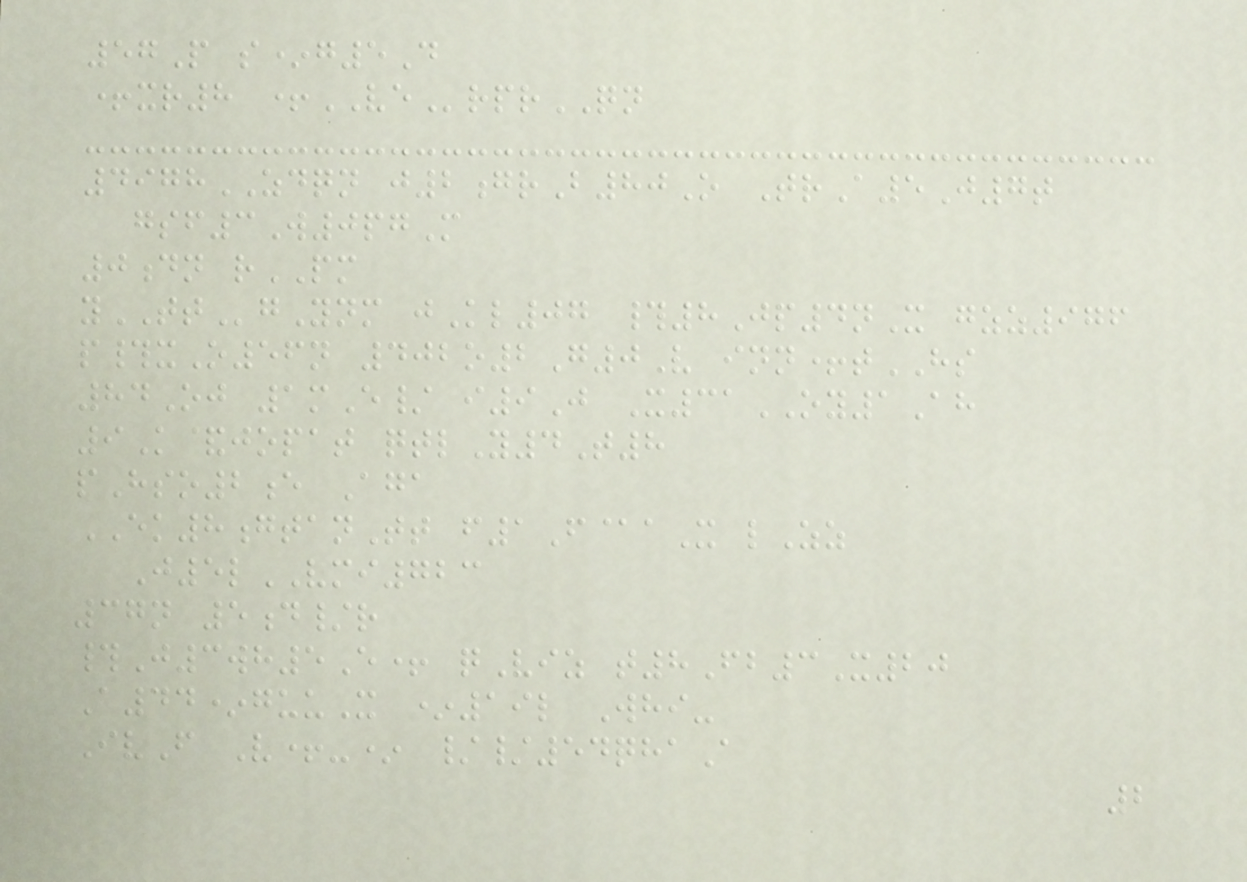57P s*g5D
+xr8 +VErprQN
4978ZDQN j2grB80O TrA5J7t
gsf3W0pgM
0dn rPM
yTTgYnm jKl07 #8Jp4nX gzz976
p#xO56n 402o2G0V inn+tHS
84Oj 1mE/ i9J X31OY1Ah
9K&jopat qtlY4T8
pHso2e Aga
EK8gtanTt f1F@aX lZz
J5lVMI723
37n 5d/r
#J3wh5E+ qViz t8Fb3X20
A44*guuX *19l Whi-
IvF V+-* //54qhaA
2
